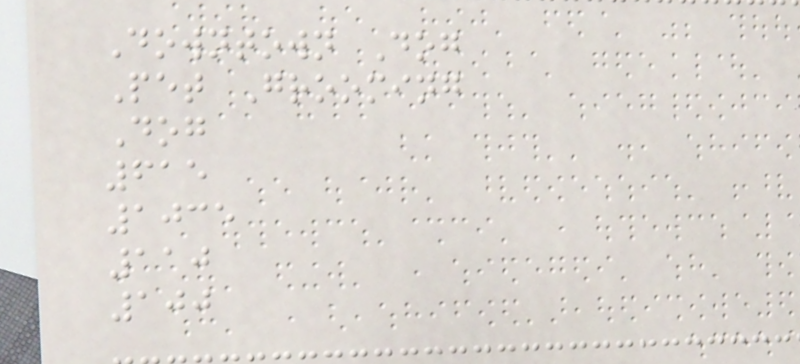Downtown Dog
Pet Grooming
Dog
615
1035
110
100
